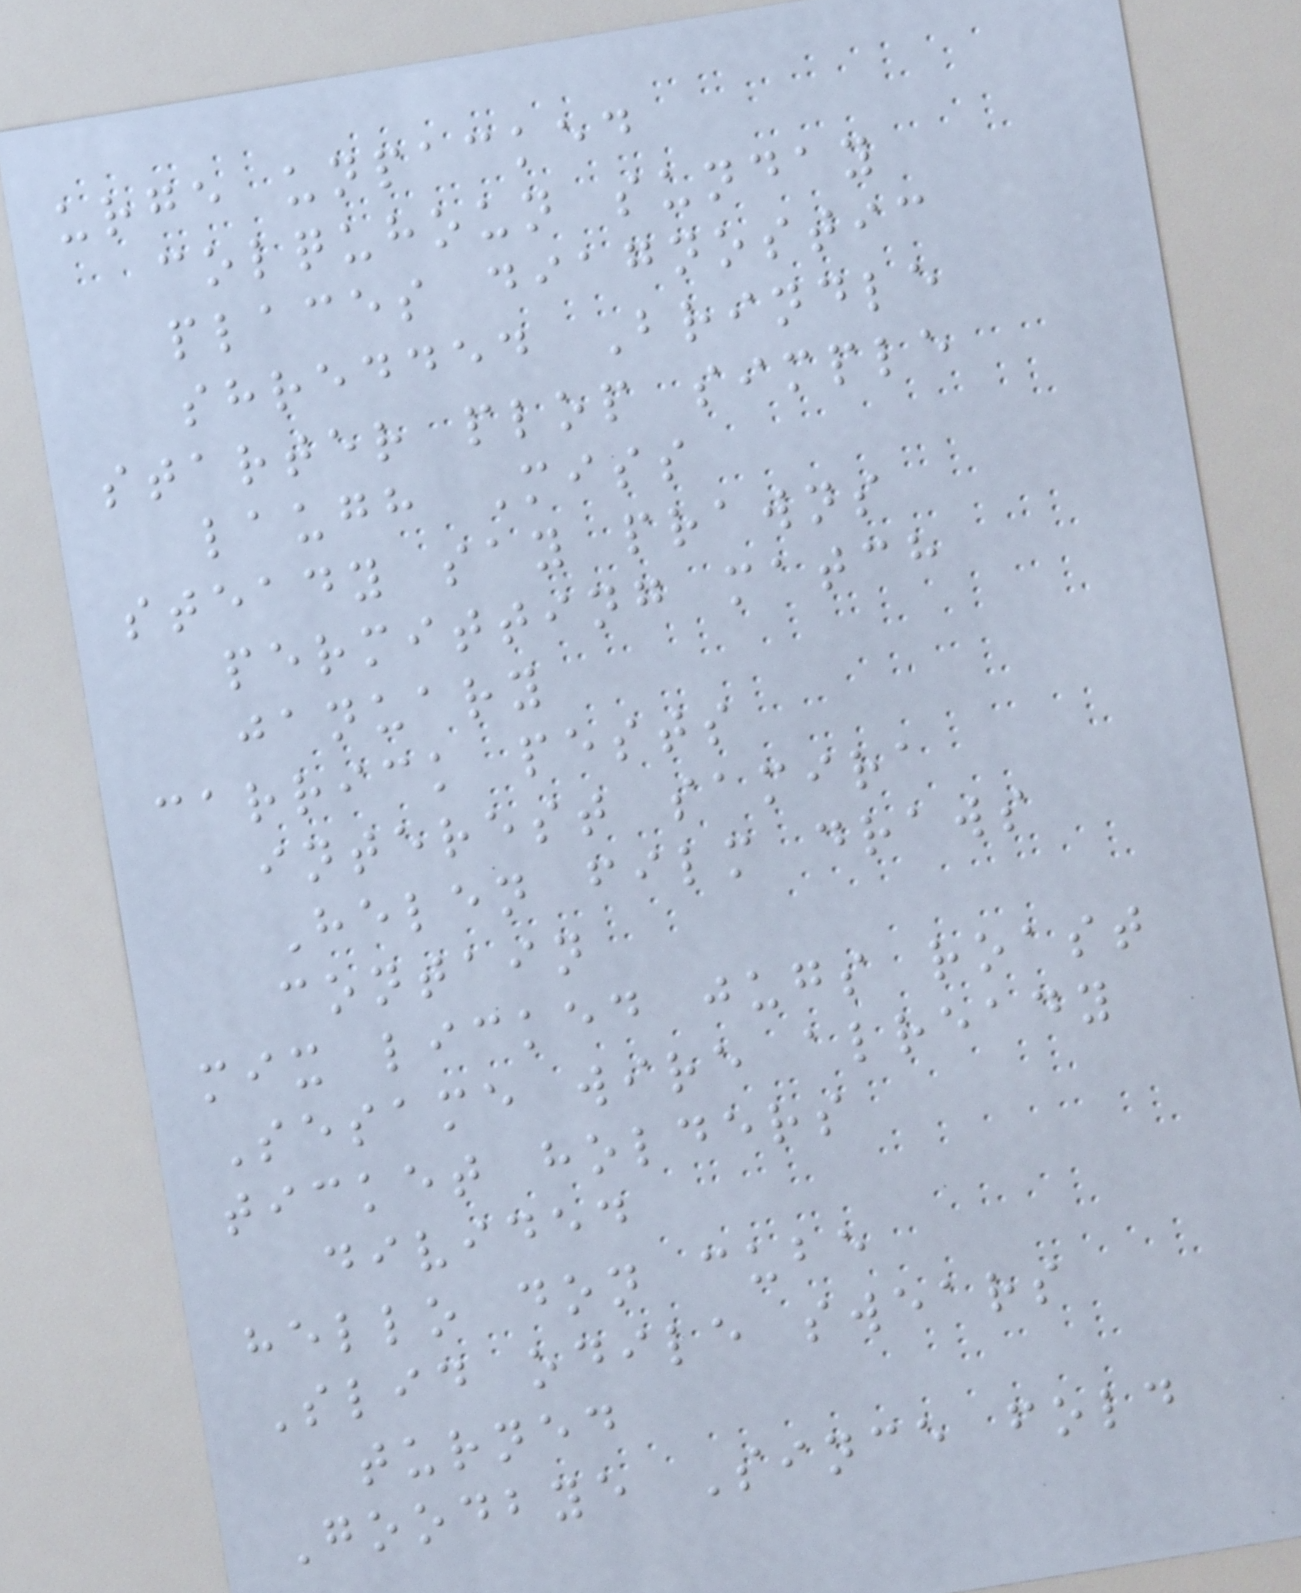urge unpacked
colquhoun sunday
places diagnostic
shredded Brindle
starter plop simple
laugh Miss
steady say prawns
permitting match
january
carrick pests
interest samira
Helen film draws
contain
mix licked jugs roast
Sesame wire already
ticket holders
divided
hello don cube
Slid odile swears
turned
Goodbye Since fold
